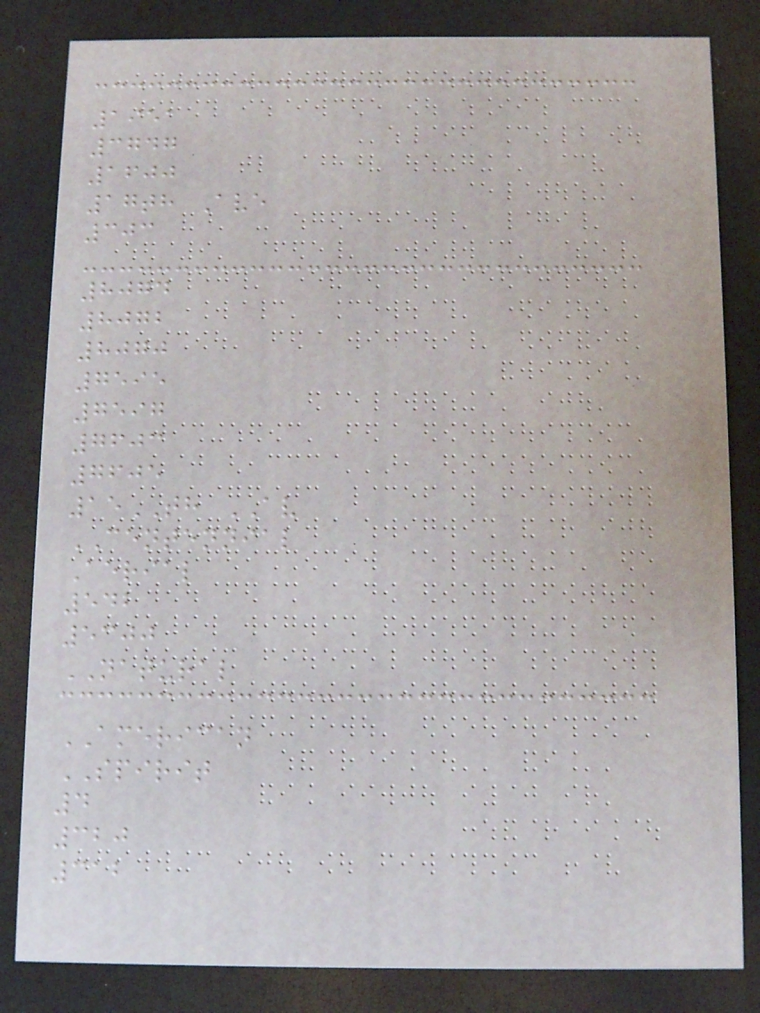1951
3747
1600
17th Ave
303
8074
8072
8070
7595
7597
7603
7605
15TH AV
CENTENNIAL
Aerial
542
5300
NATURAL
AMERICAN
SPIRIT
4
320
312
